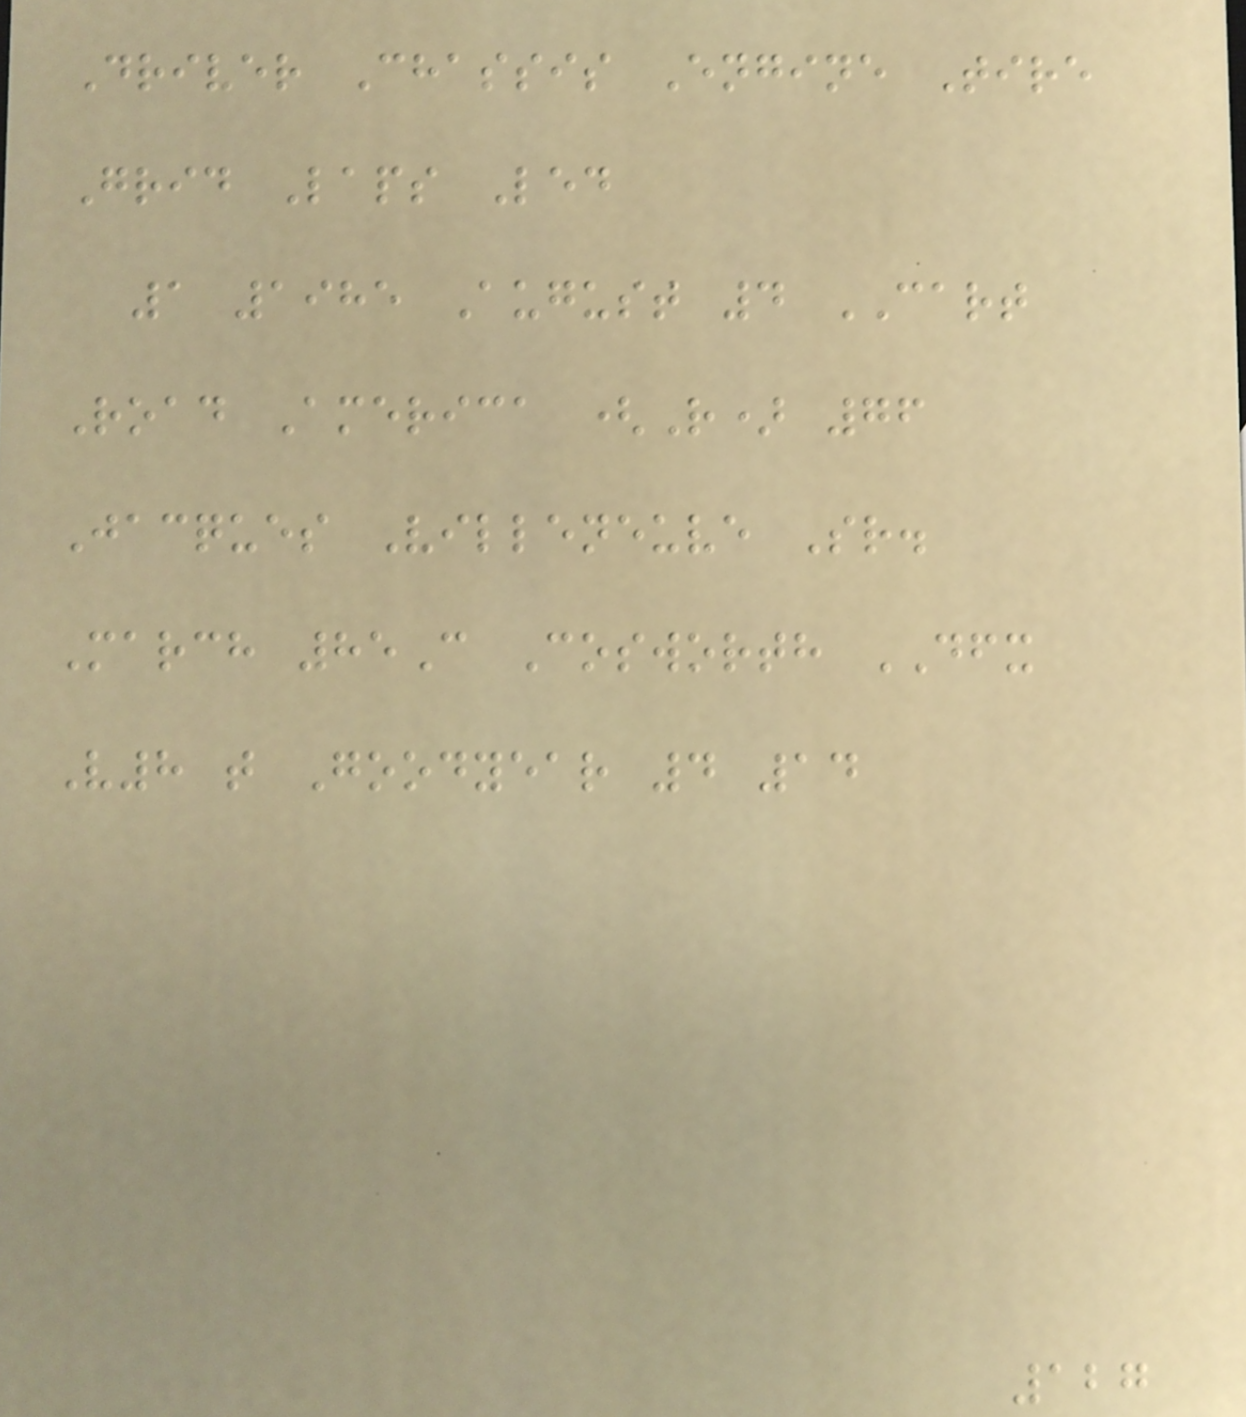Driver Chassis Engine Tire
Grid Laps Led
1 1985 August 4 CART
Road America (R) 76
Jacques Villeneuve Sr.
March 85C Cosworth DFX
V8 t Goodyear 4 14
127
